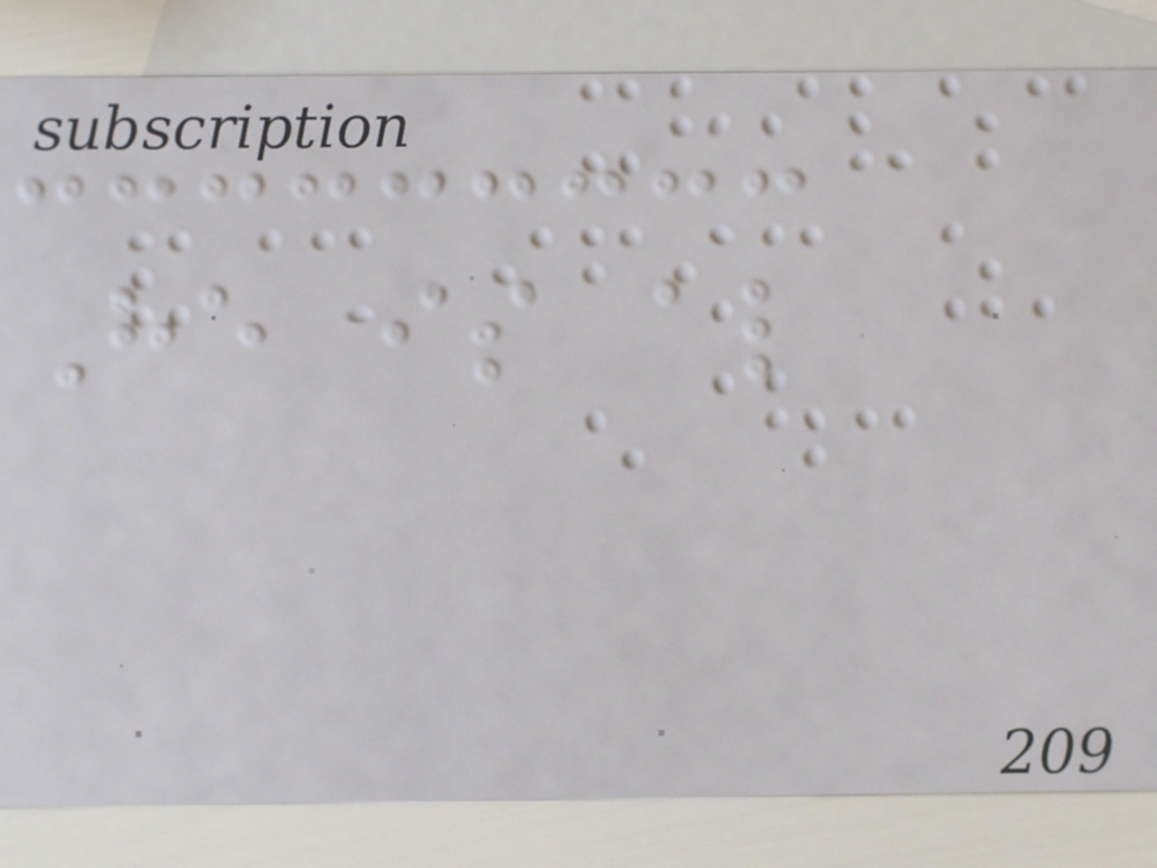He is also
